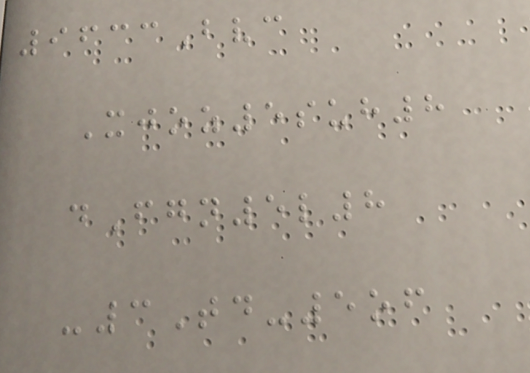9633Bvc
Xjoz5suh8
dFgn5l8
-3Td-5of
